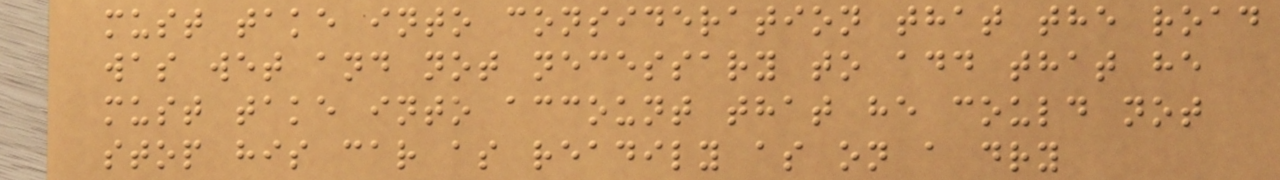must take into consideration that the road
was wet and not necessary to add that he
must take into account that he could not
stop his car as readily as on a dry
